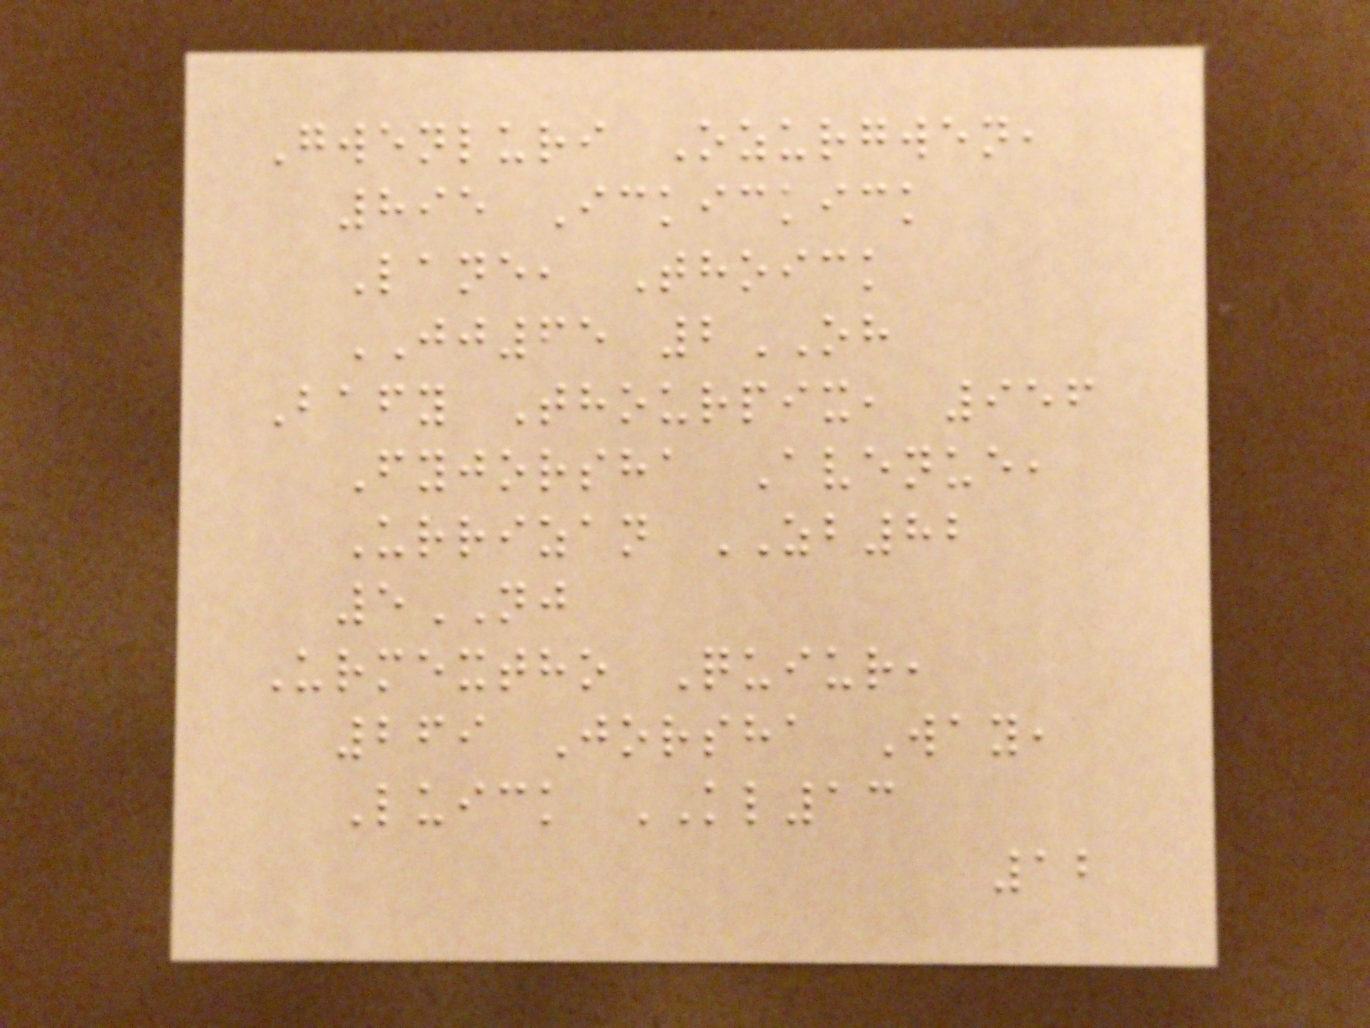Gwenluri Ozurgwen,
895 Ickickick
Lane, Thoick
JJ65 2OH
Bafy Thourpix, 956
Fyjorsha Avenue,
Urrizan ZB82
5NJ
Urmextho Quiur,
269 Jorsha Way,
Luick KL13
12
